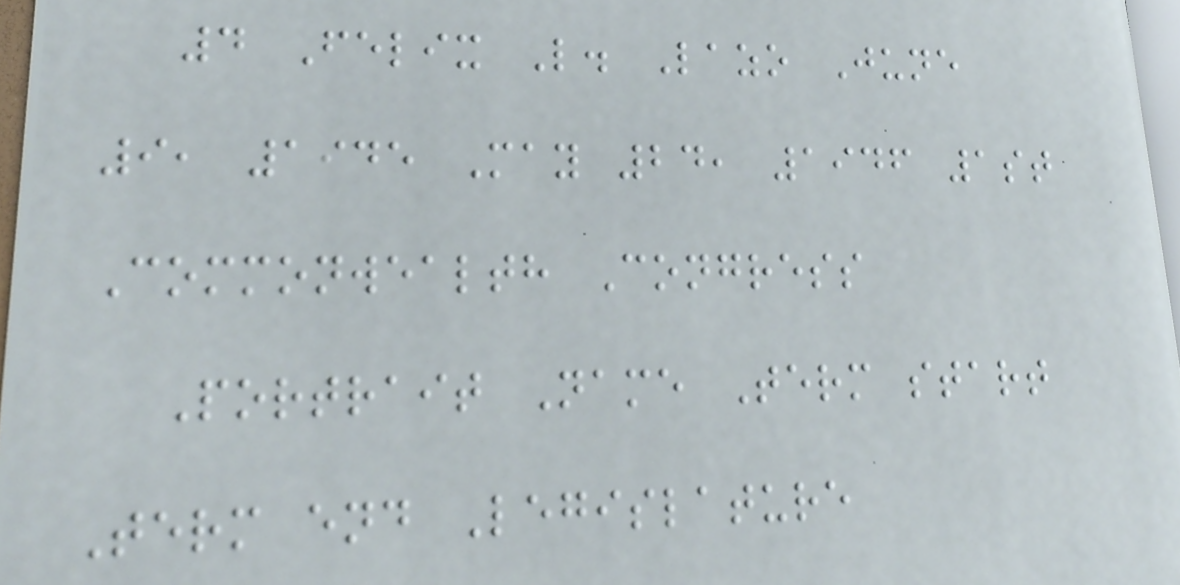4 Felix L. Lazo June
9, 1945 May 24, 1946 1st
Commonwealth Congress
Portrait Name Term start
Term end Legislature
